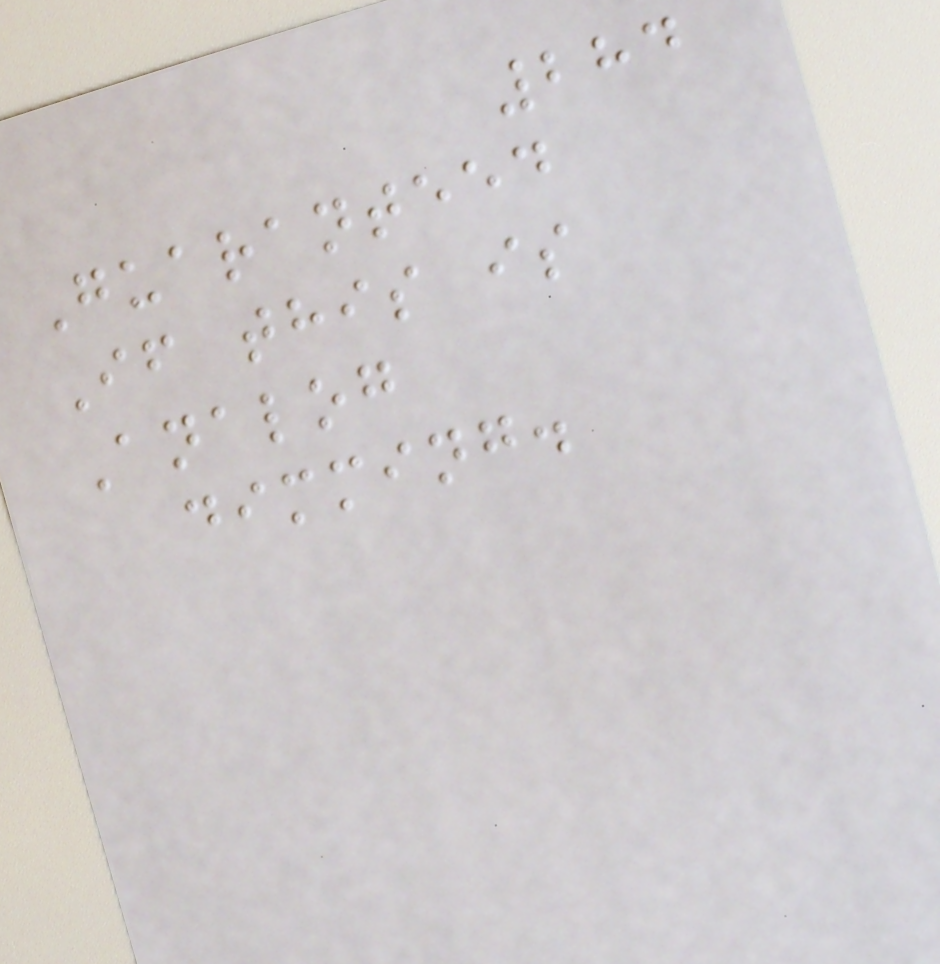284
Guaranteed
If this is
Analog
dimming.
